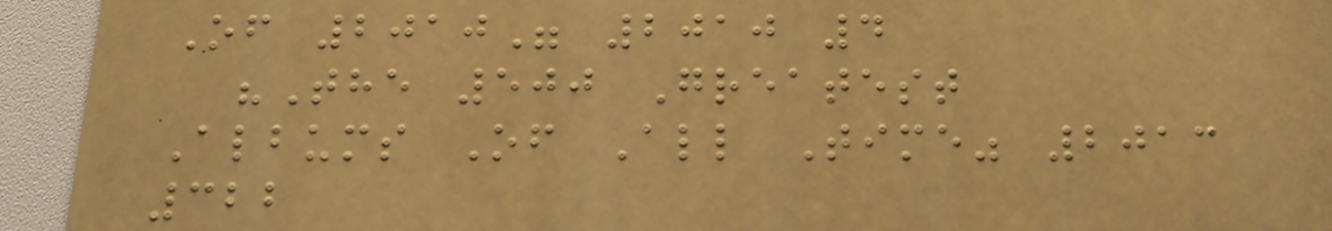Of 2010" 2010 4
"The 500 Greatest
Albums Of All Time" 2013
322
